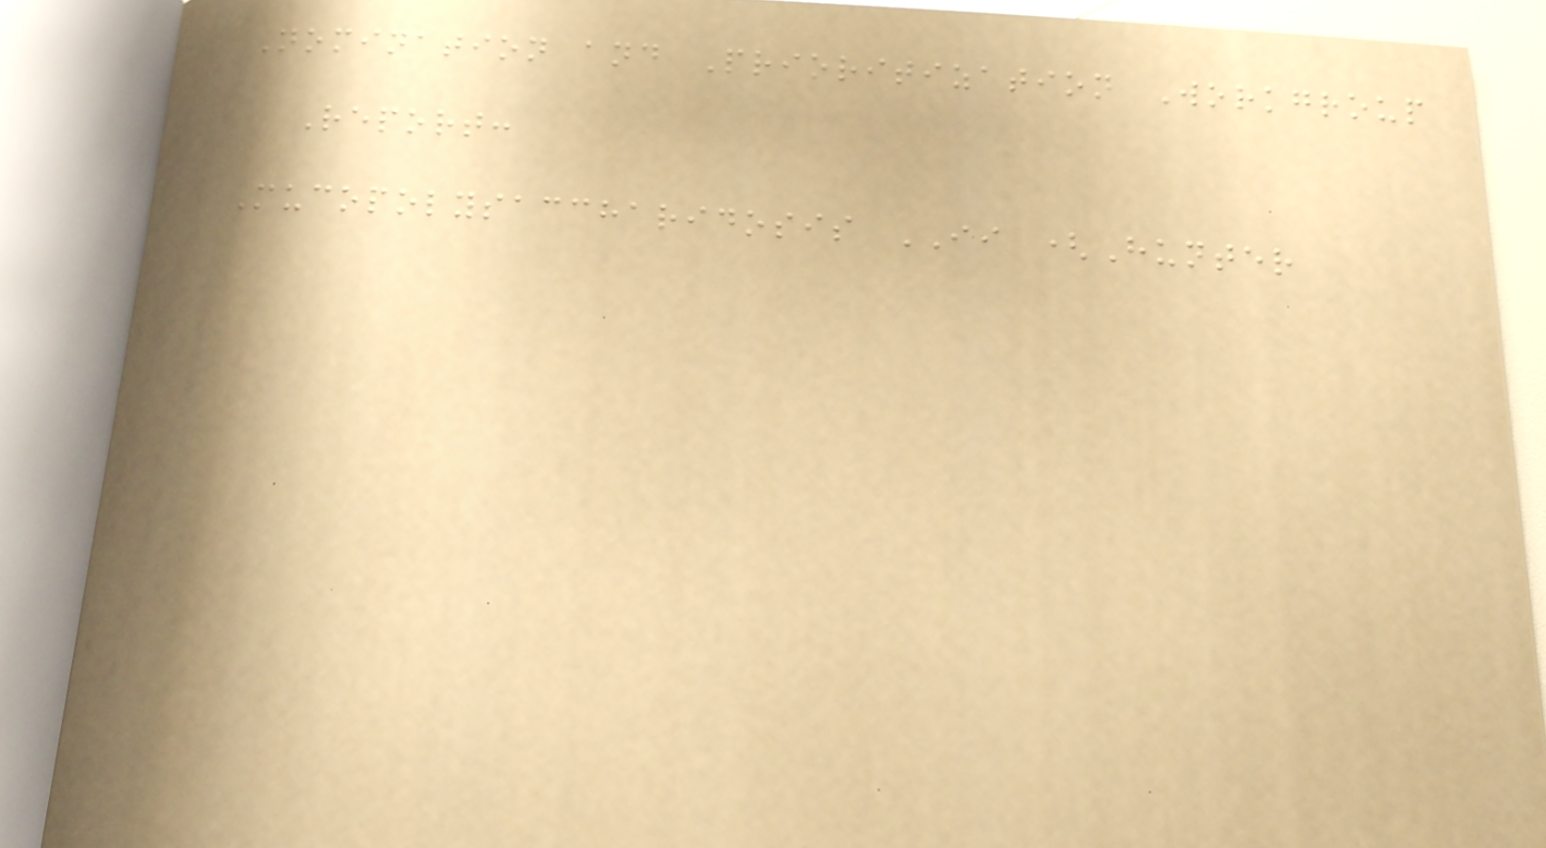Nomination and Prioritization Workgroup
Report:
Mucopolysaccharidosis II (Hunter
